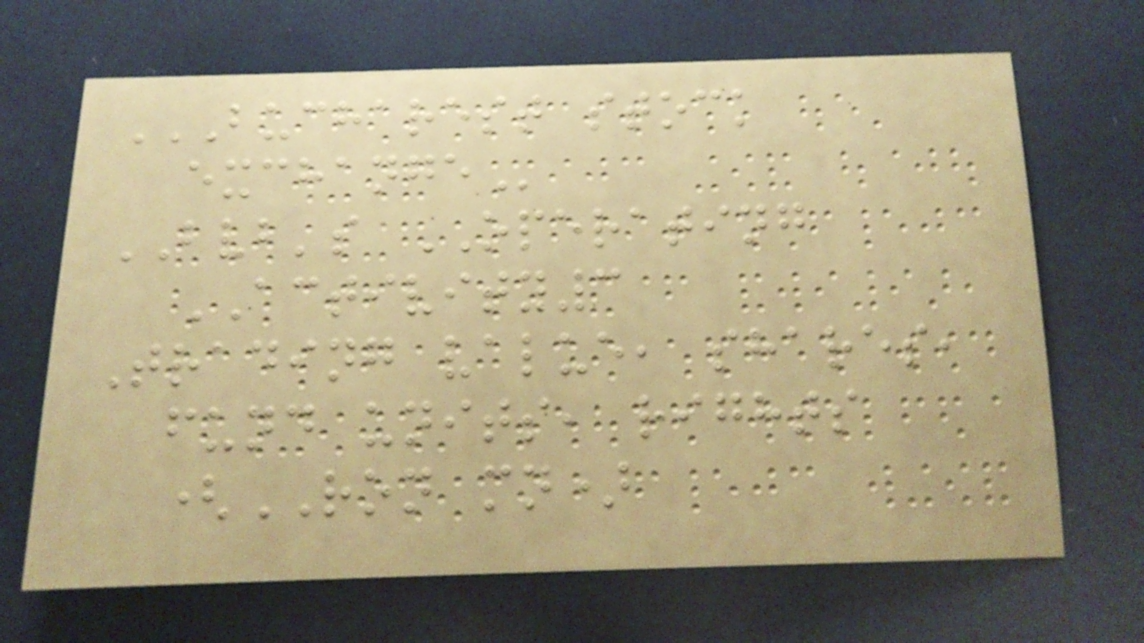BUCHAREST STOCK
EXCHANGE
BVB's OPERATING
ACTIVITY3
Trading value, shares,
fund units, rights
(RON mn)
